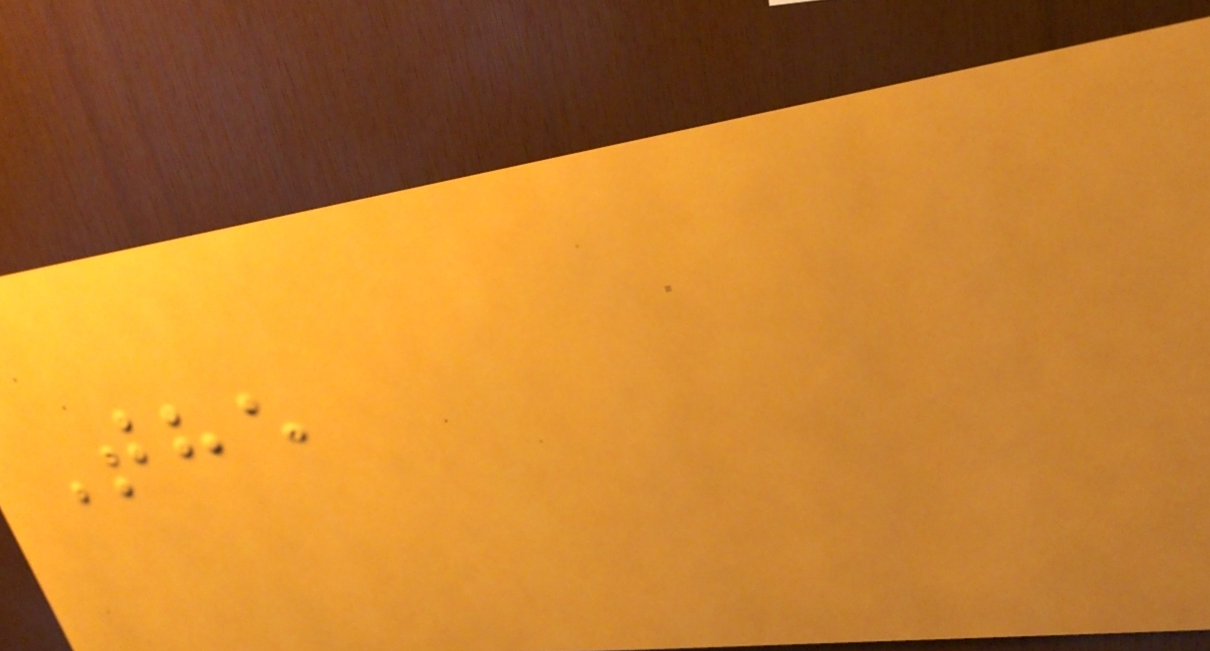The
